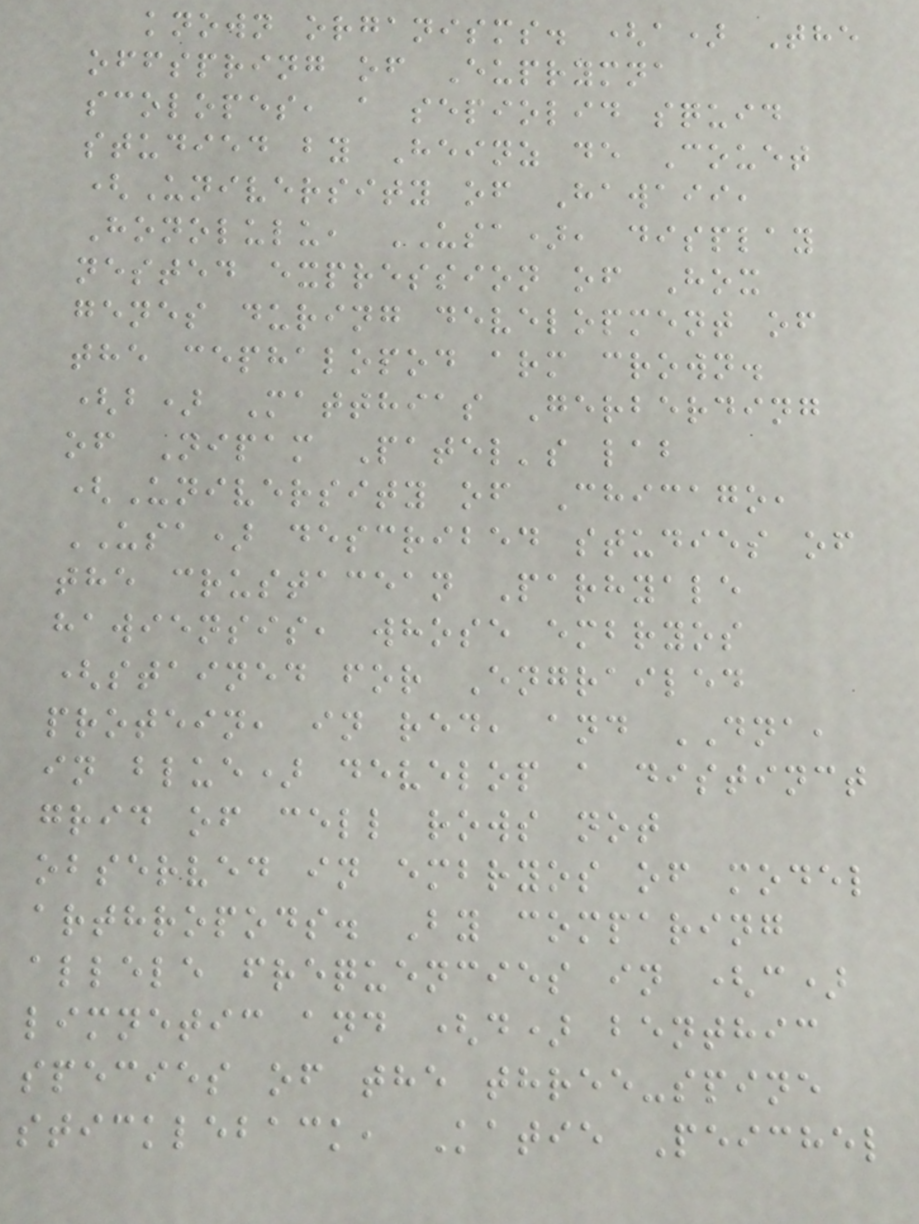known organisms. (a) The
offspring of Euprymna
scolopes, a sepiolid squid
studied by Heinz de Couet
(University of Hawaii,
Honolulu, USA), display
nested expression of Hox
genes during development of
the cephalopod arm crown.
(b) Matthias Gerberding
of Nipam Patel's lab
(University of Chicago,
USA) described studies of
the crustacean Parhyale
hawiensis, whose embryos
(stained for Engrailed
protein, in red, and DNA,
in blue) develop a distinct
grid of cell rows not
observed in embryos of model
arthropods. By comparing
allele frequencies in (c)
limnetic and (d) benthic
species of the three-spine
stickleback, Katie Peichel
